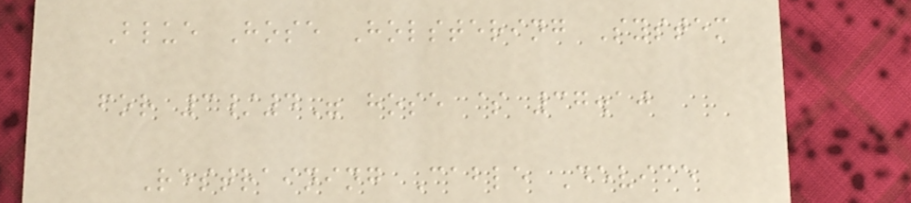Blue Hose Holstering System
for 3/4" hose $ 37.10
Restraining Cable Device
